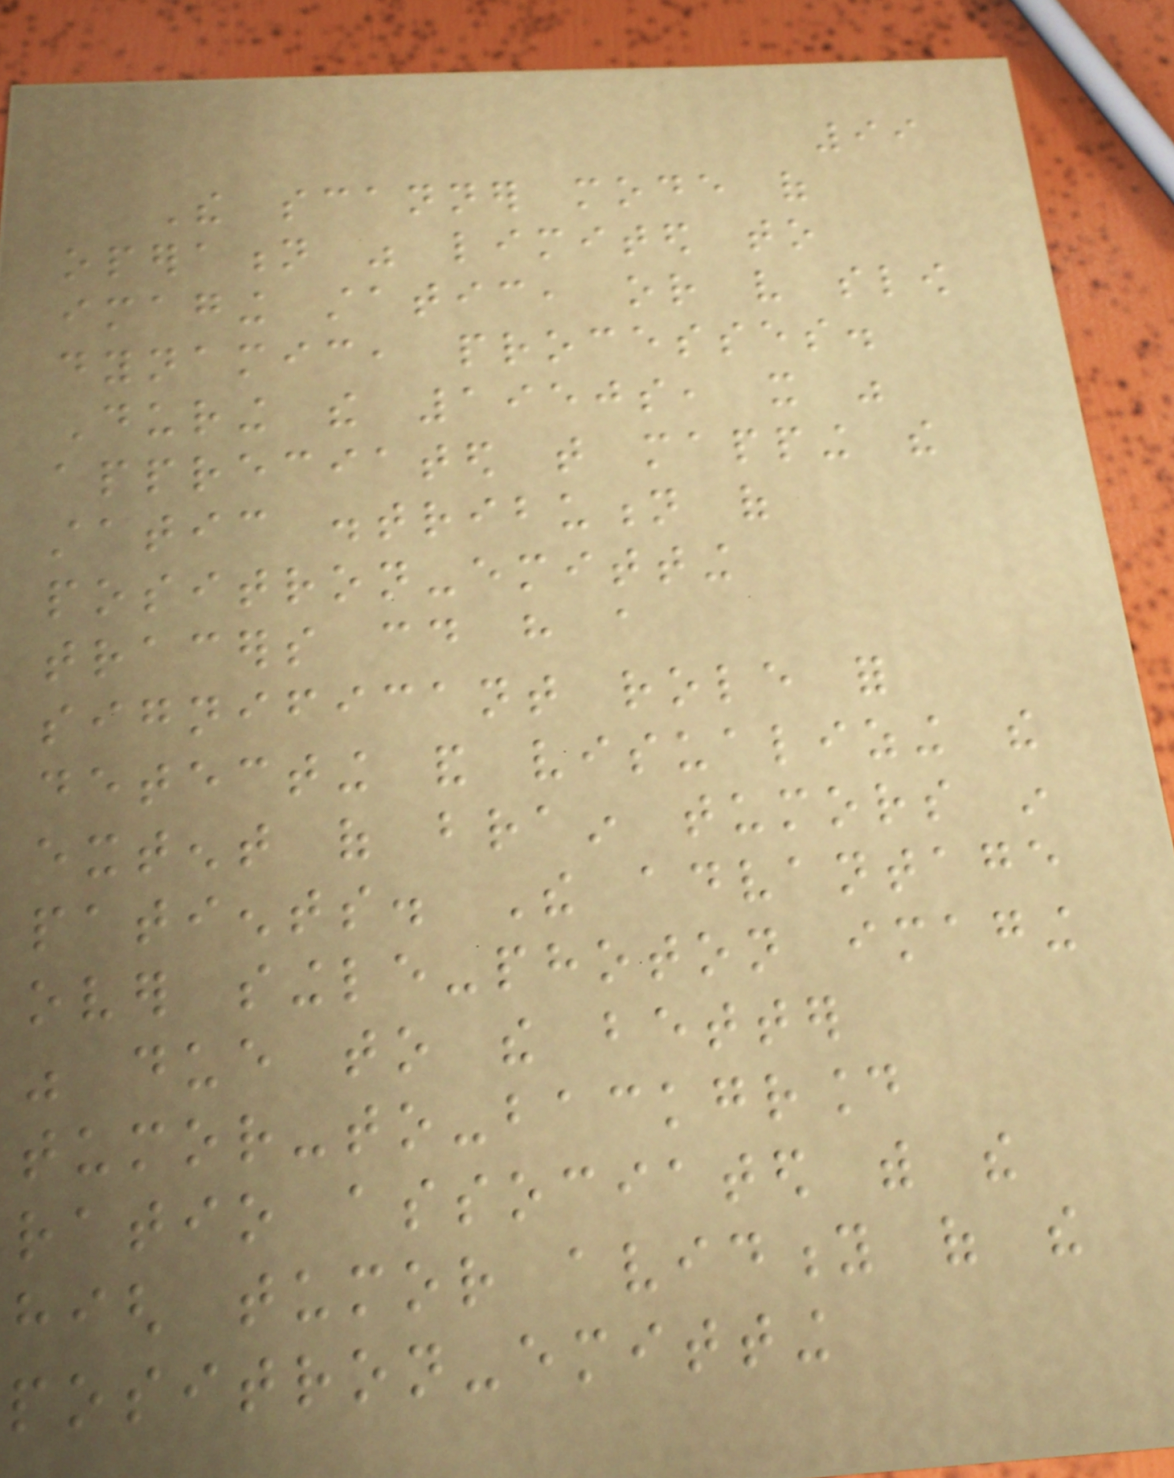99
The scanner mode of
operation was limited to
imaging static, or very slow
dynamic, processes.
During the 1950s, it was
appreciated that mapping the
static distribution of
positron-emitting
tracers could have a
significant role for
detecting and visualizing the
extent of brain tumors in
patients. The advantage
over single-photon imaging
was due to the better
tumor-to-background
ratio associated with the
high tumor avidity of the
positron-emitting
